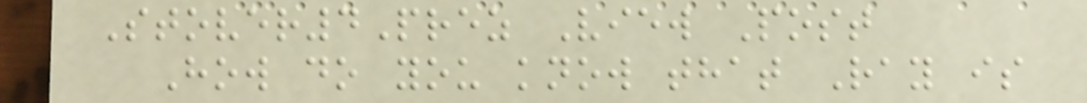Stover4Prez View Post
How do you know that Ray is
